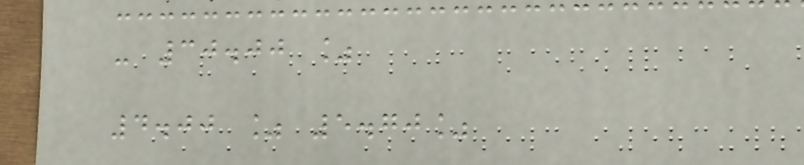- 30.00 %
4.00 % 5.70%
